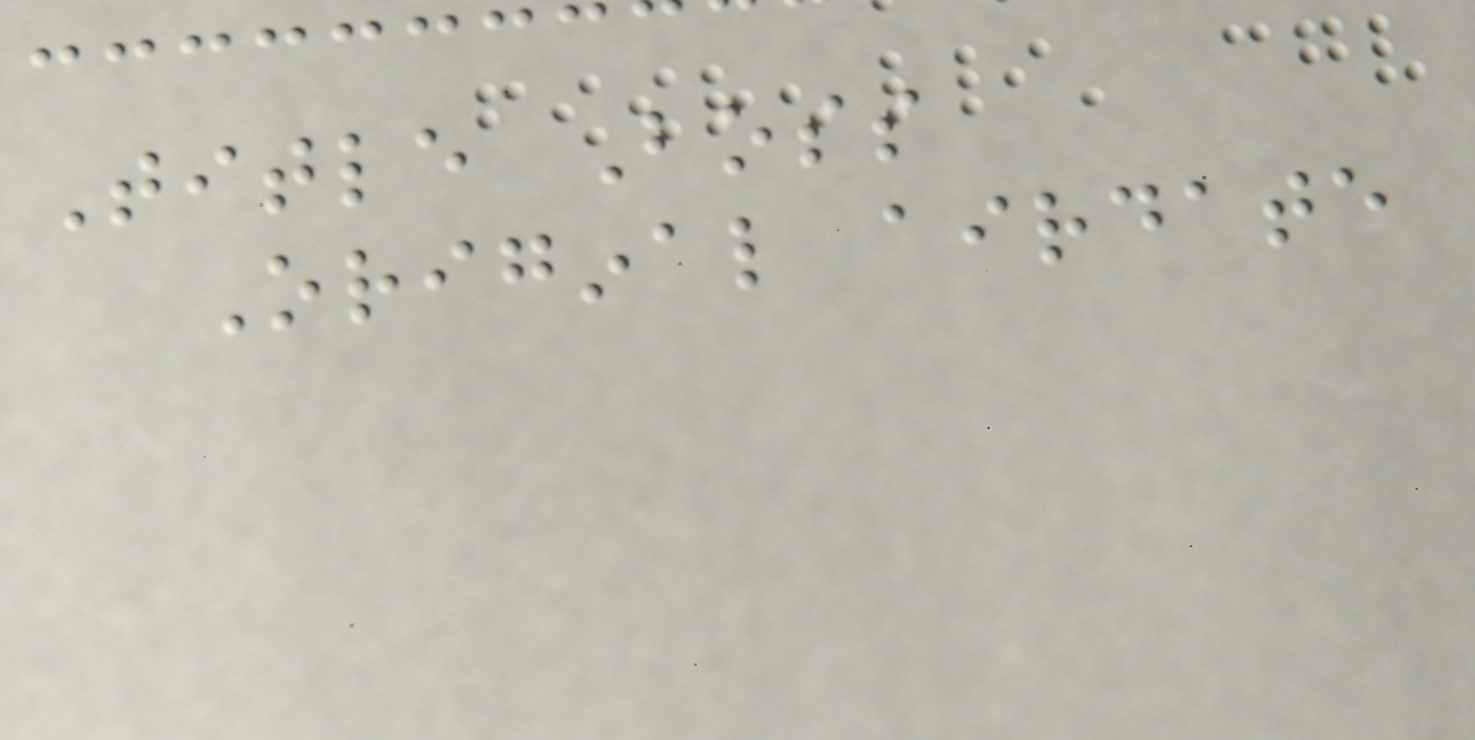Title Boss
Original airdate
